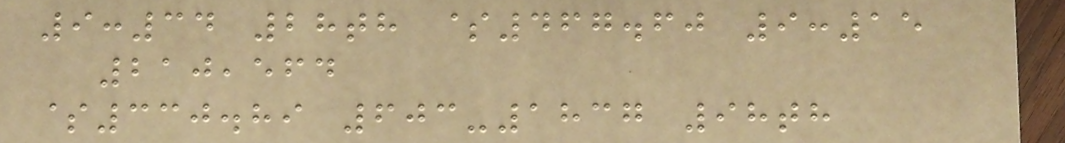9:34 28th $467.60 9:15
210,564
$330.89 603-1837 98th
